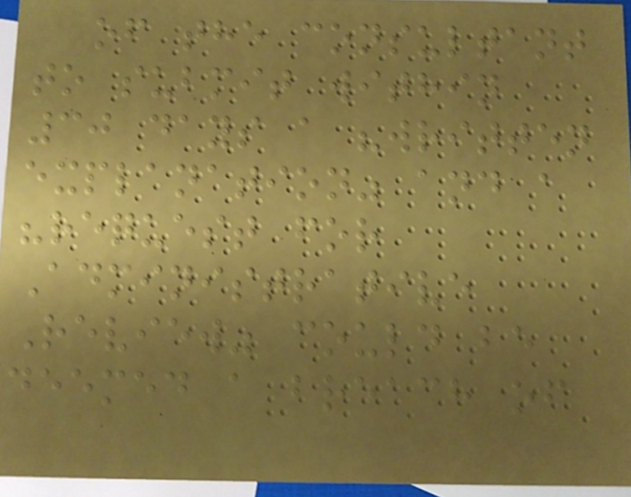of the consultant
to submit within
30 days a "written
explanation" and a
"request for
Administrative
Review" could be
deemed a breach of
